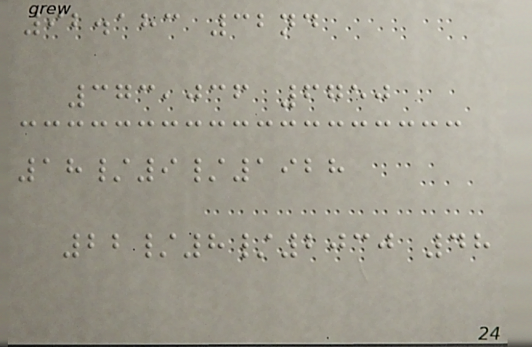92.183 32nd
373,036 6750
18/9/1928
22/8/2030 48
